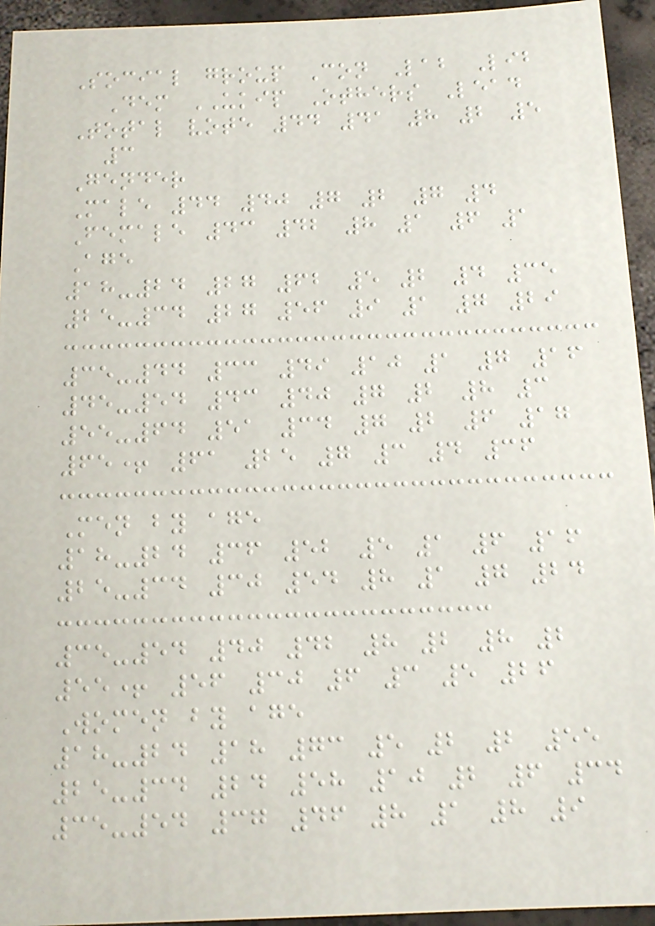Social group Con Lab Lib
Dem UKIP Others Lead
Total vote 44 41 8 2 5
3
Gender
Male 44 40 7 2 7 4
Female 43 42 8 1 6 1
Age
18-24 27 62 5 2 4 35
25-34 27 56 9 1 7 29
35-44 33 49 10 1 7 16
45-54 43 40 7 2 8 3
55-64 51 34 7 2 6 17
65+ 61 25 7 3 4 36
Men by age
18-24 36 52 5 1 6 16
25-34 30 54 8 1 7 24
35-54 40 42 8 2 8 2
55+ 56 30 6 3 5 26
Women by age
18-24 18 73 5 2 2 55
25-34 24 58 10 2 6 34
35-54 37 46 8 1 8 9
